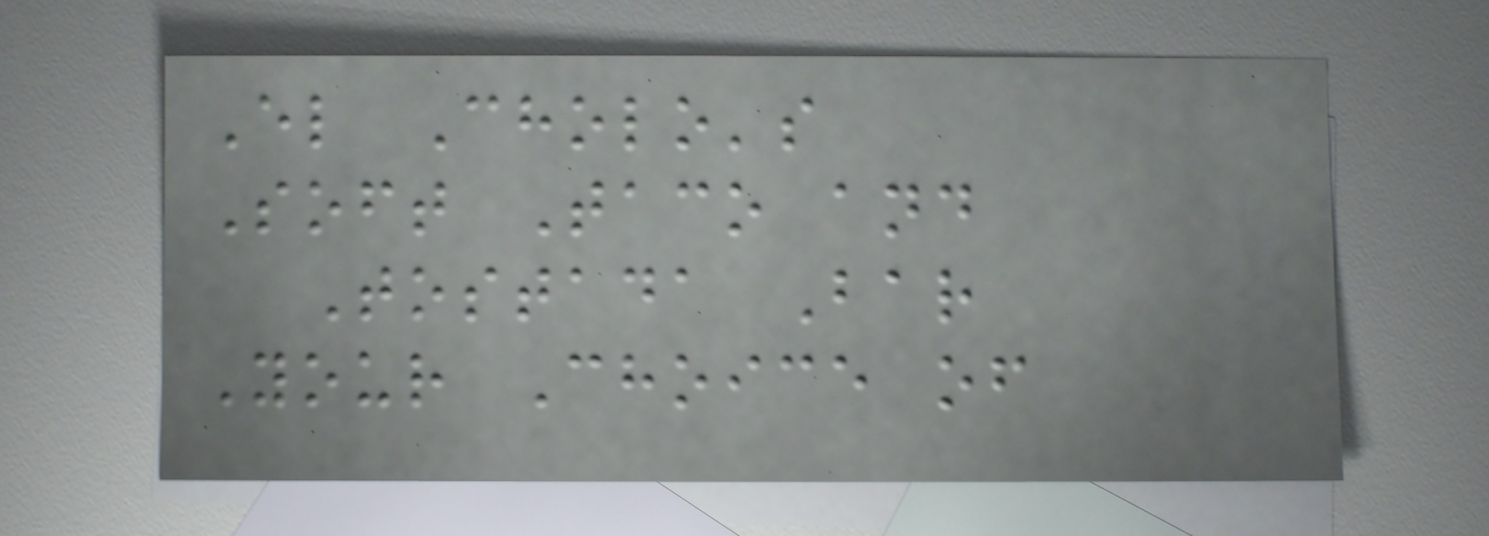El Cholo's
Soft Taco and
Tostada Bar
Your Choice of
